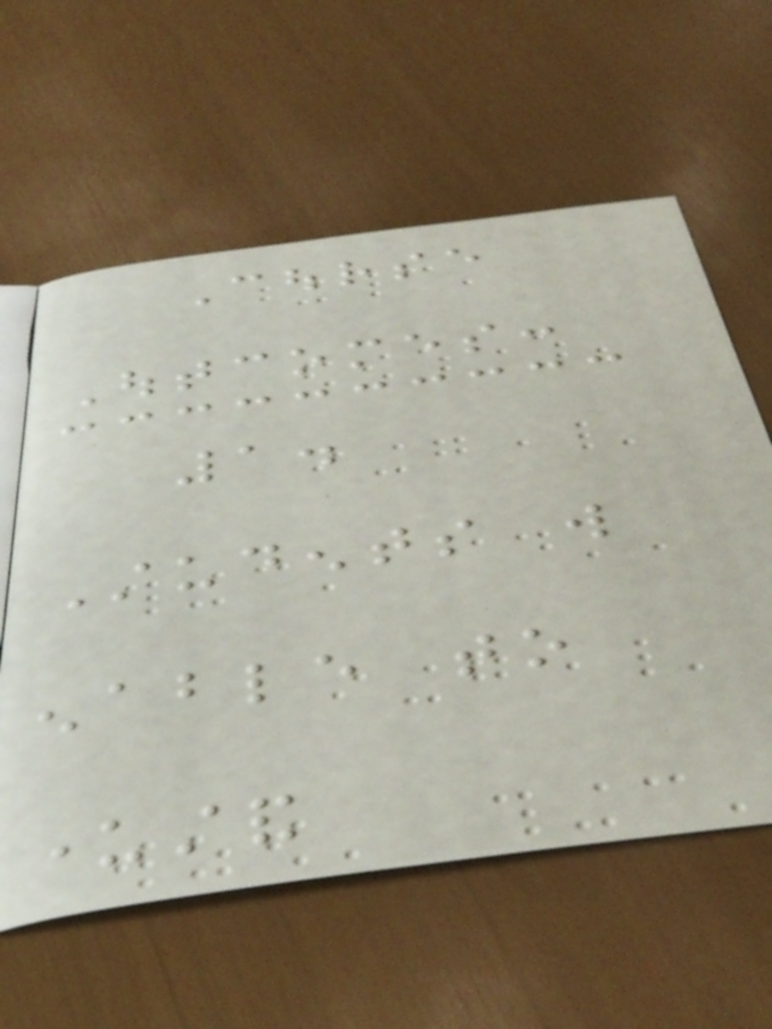Course
Outcomes:
1.
Students will
enable to
understand
